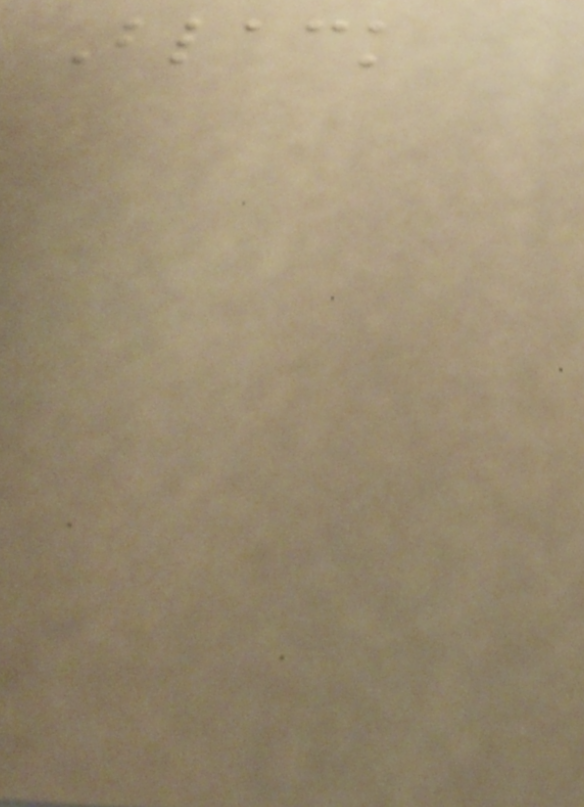Black
